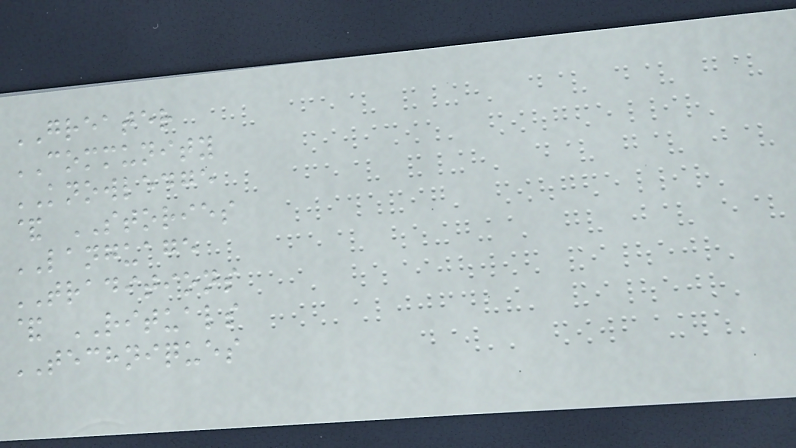GREATER
COMMUNITY
KNOWLEDGE
& STORIES
LANGUAGE
TRADITIONS
& RITUALS
TECHNIQUES
